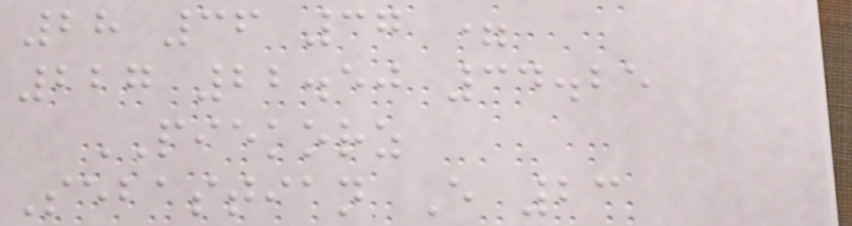28 36 37 =
227 22.50 34.25
PIEKORZ
Sebastian E 23
